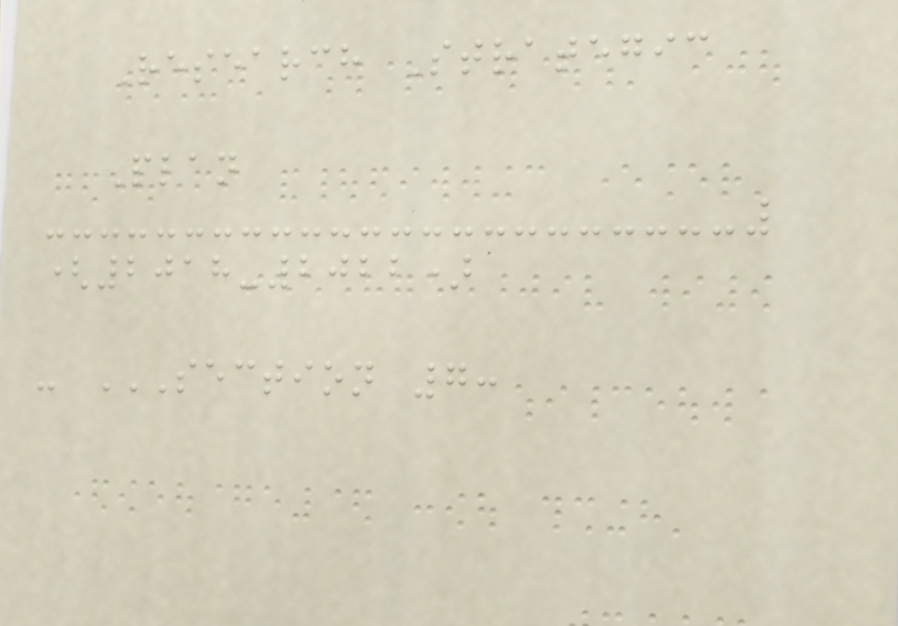Research Strategic
Plan
(2018-2022)
- SECTION 7:
